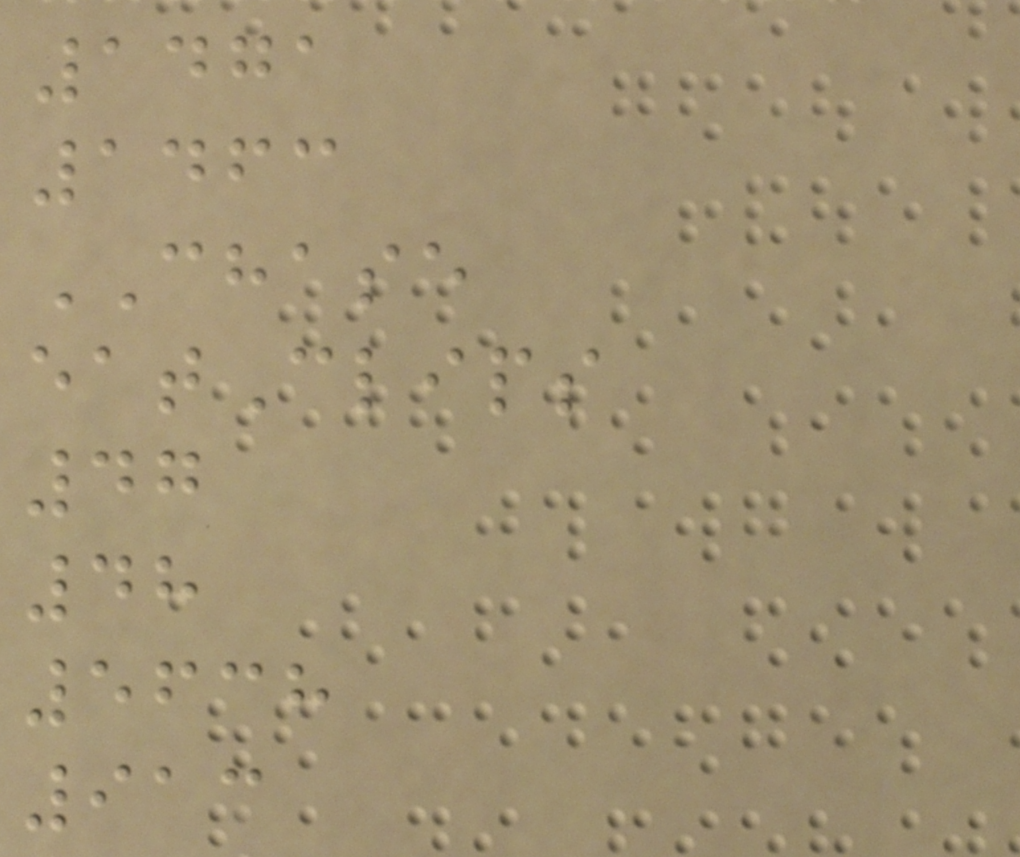1471
1463
CHASE
eatClips
47
48
5638
913
